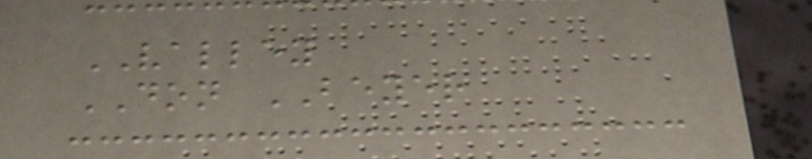VALLEY
DON BEYER
